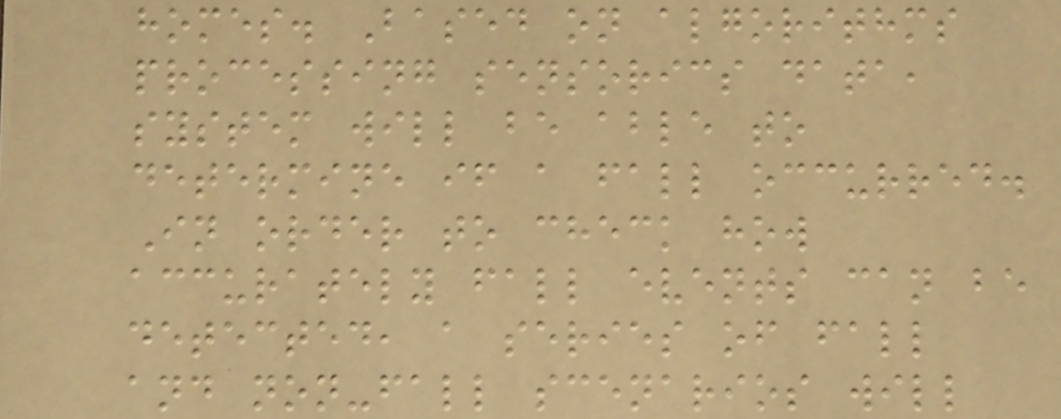homes. Based on algorithms
processing sensorics data,
system will be able to
determine if a fall occurred.
In order to check how
accurately fall events can be
detected, a series of fall
and non-fall scenarios will
